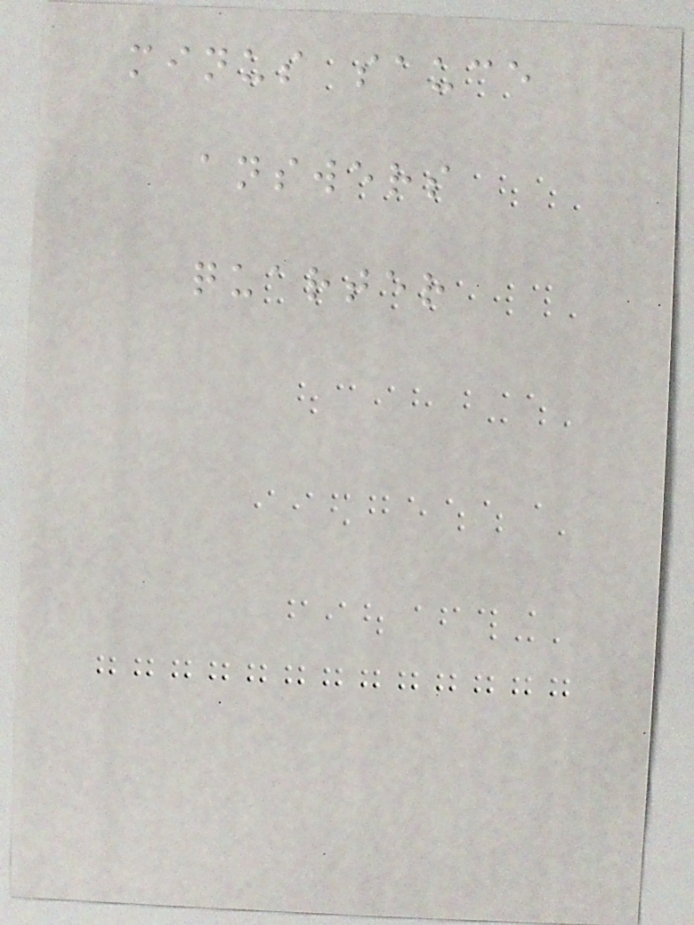minus sauce
answers
quarter
